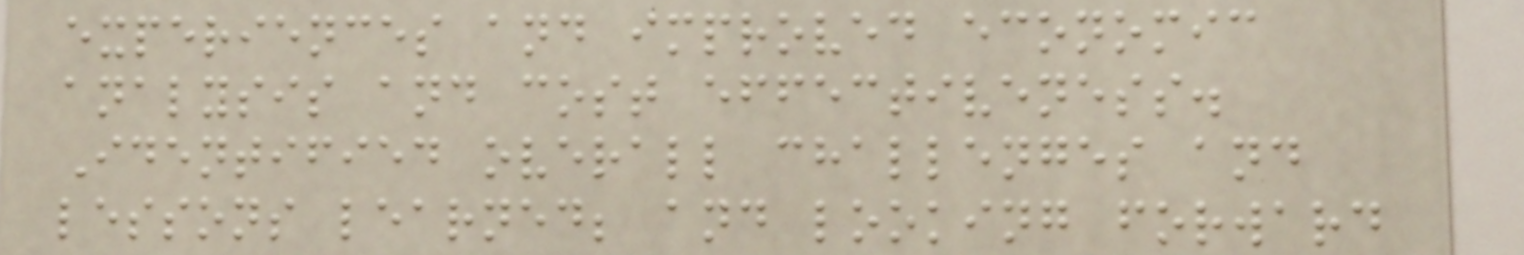experiences and improved economic
analysis and cost effectiveness.
Identified overall challenges and
lessons learned; and looking forward
